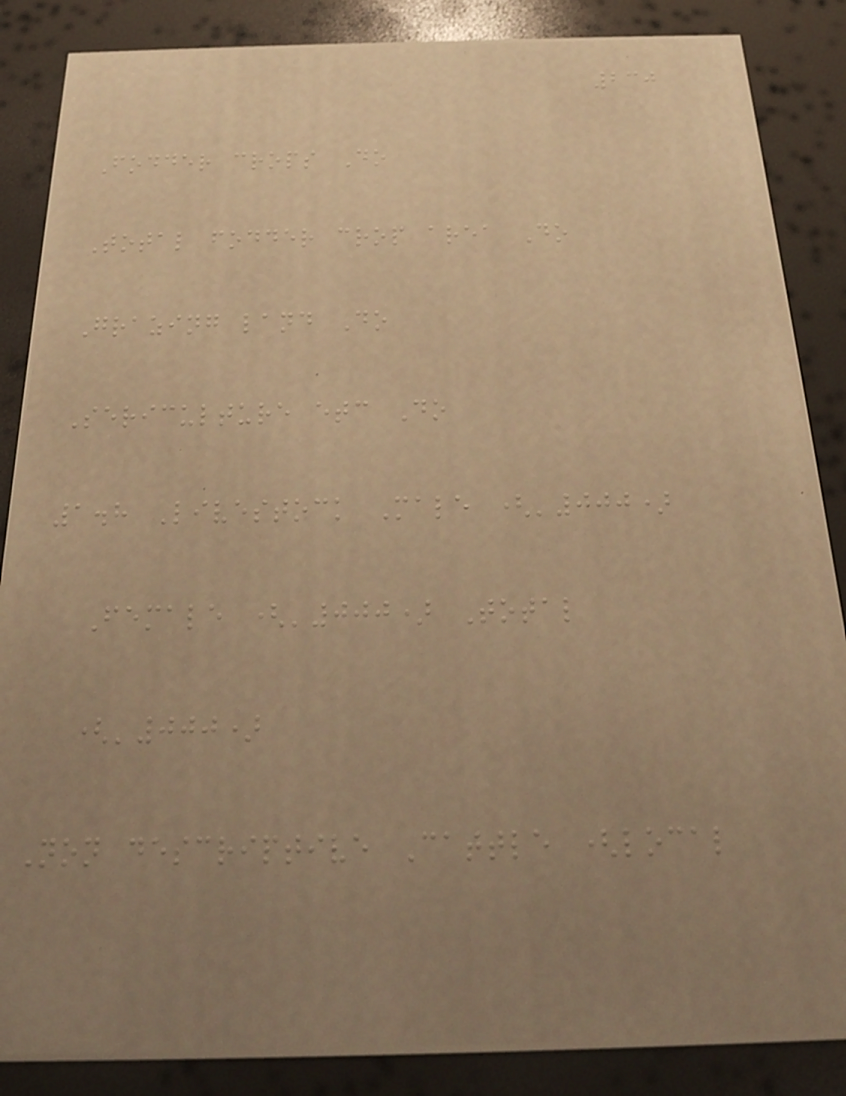230
Fodder crops Do
Total fodder crop area Do
Grazing land Do
Sericulture etc Do
1.8 Livestock Male ('000)
Female ('000) Total
('000)
Non descriptive Cattle (local
